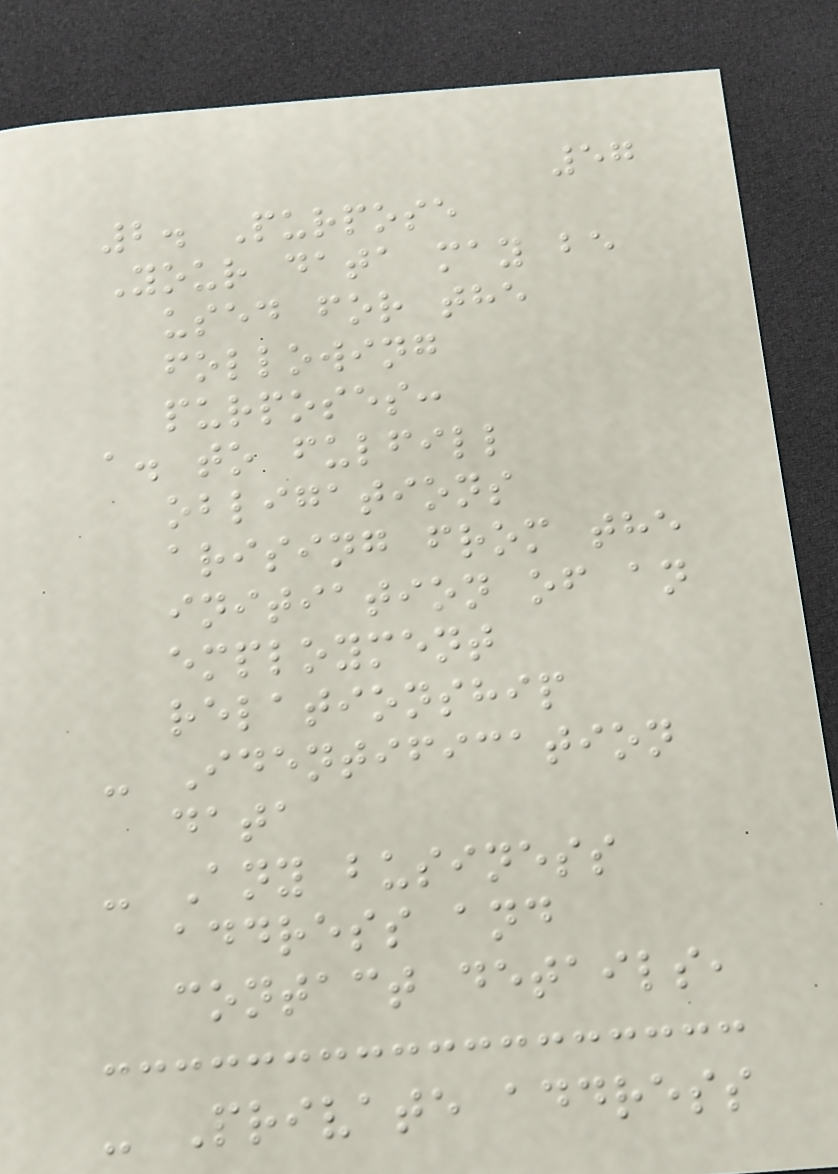57
2. Purpose
Your data may be
used for the
following
purposes:
a. to fulfill
obligations
arising from the
initiation of an
employment
relationship
- Identification
data
- Any business
address and
contact details,
- Private address
